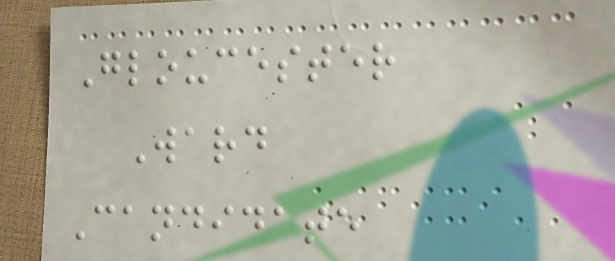Gloucester
Ward
Candidate
